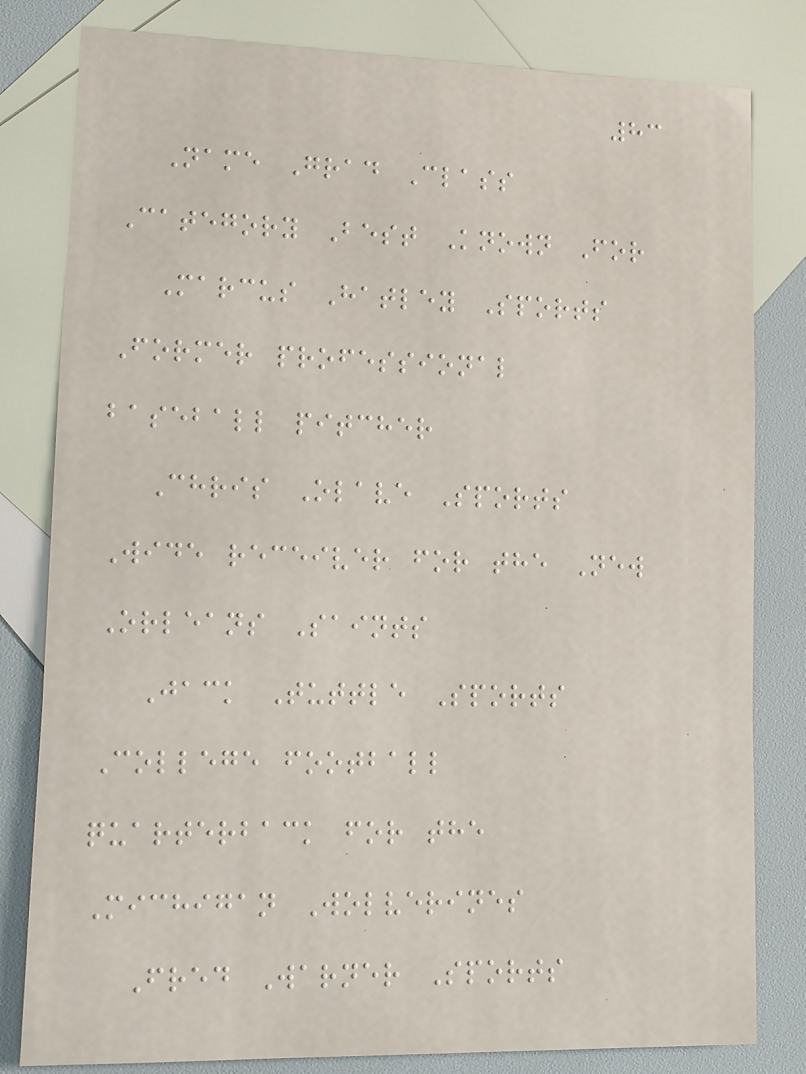83
Name Grad Class
Category Best Known For
Marcus Hatley Sports
Former professional
baseball pitcher
Chris Olave Sports
Wide receiver for the New
Orleans Saints
Jack Tuttle Sports
College football
quarterback for the
Michigan Wolverines
Fred Warner Sports
